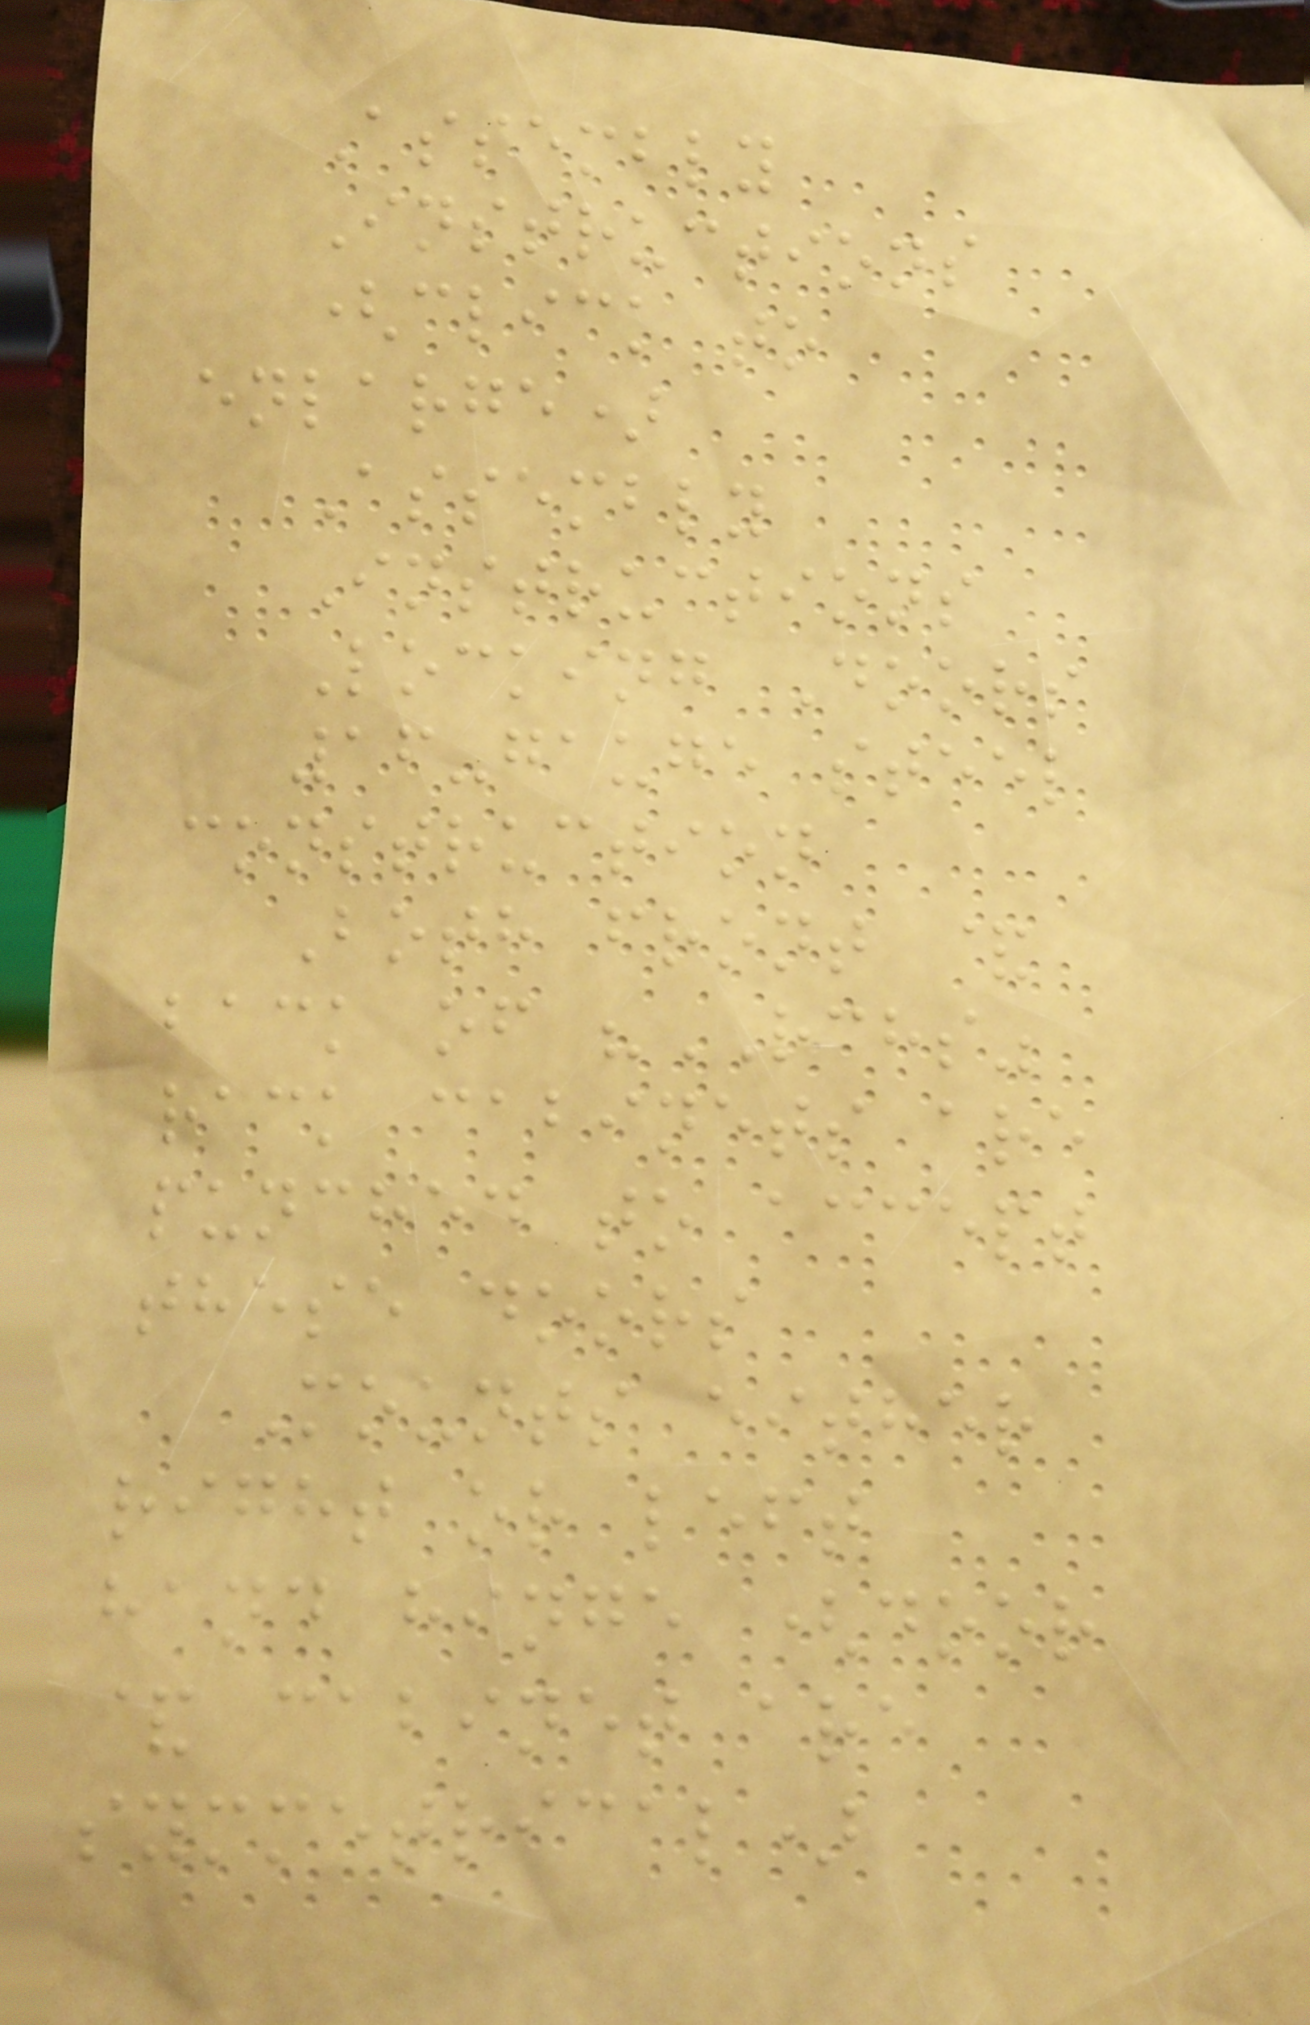Assembly
Instructions
(click to
enlarge)
Assembly
Instructions
Locking Doors
16-gauge steel
construction
Both front &
back of "RCHS"
rack cabinets are
punched to accept
these doors
Mounts either
right or left
hand hinge (door
& cabinet are
symmetrical)
